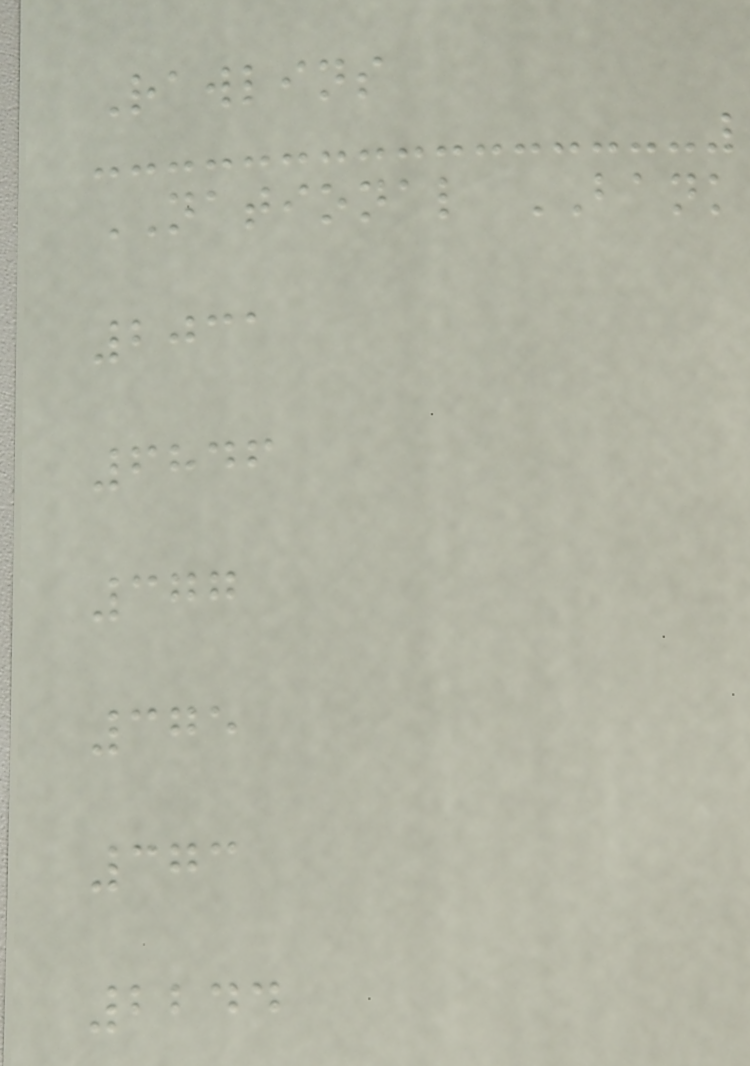Rawlins
NATIONAL BANK
2031
6846
377
375
373
2244
